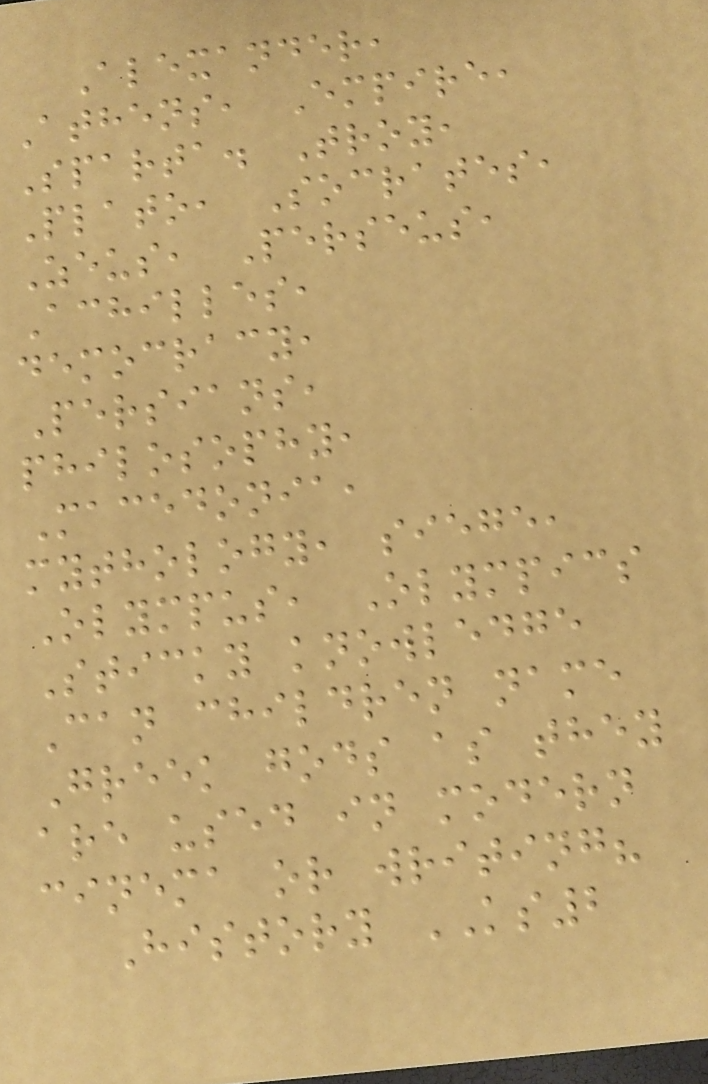Alexander,
Athens, Empire,
Sparta. Troy,
Plato, Socrates,
Zeus, Perseus,
Achilles,
democracy,
Persians,
philosophy,
Macedonia,
mythology, siege,
Olympus, Olympics
Sticky knowledge
Can children name
Greek gods as they
are used in modern
cinema or writing?
History KS2
